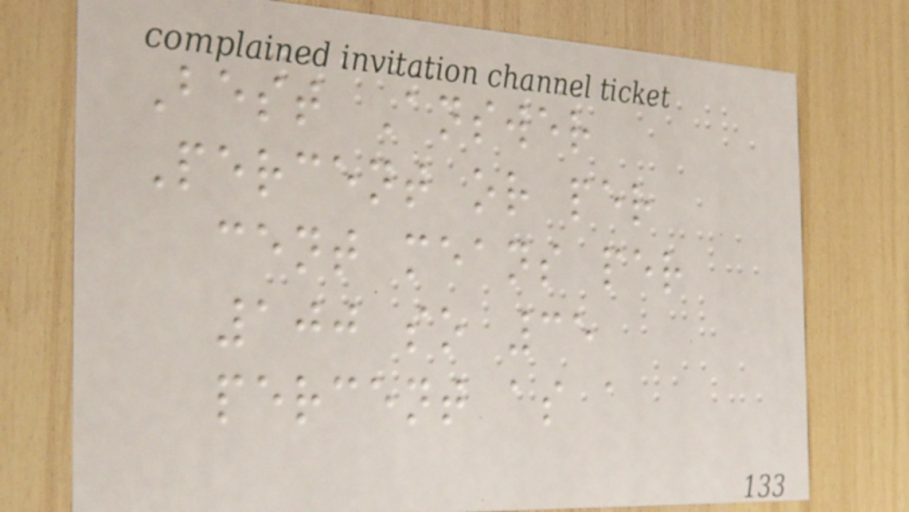Best Answer
Percent or per
cent means per
100 so 35
percent as a
